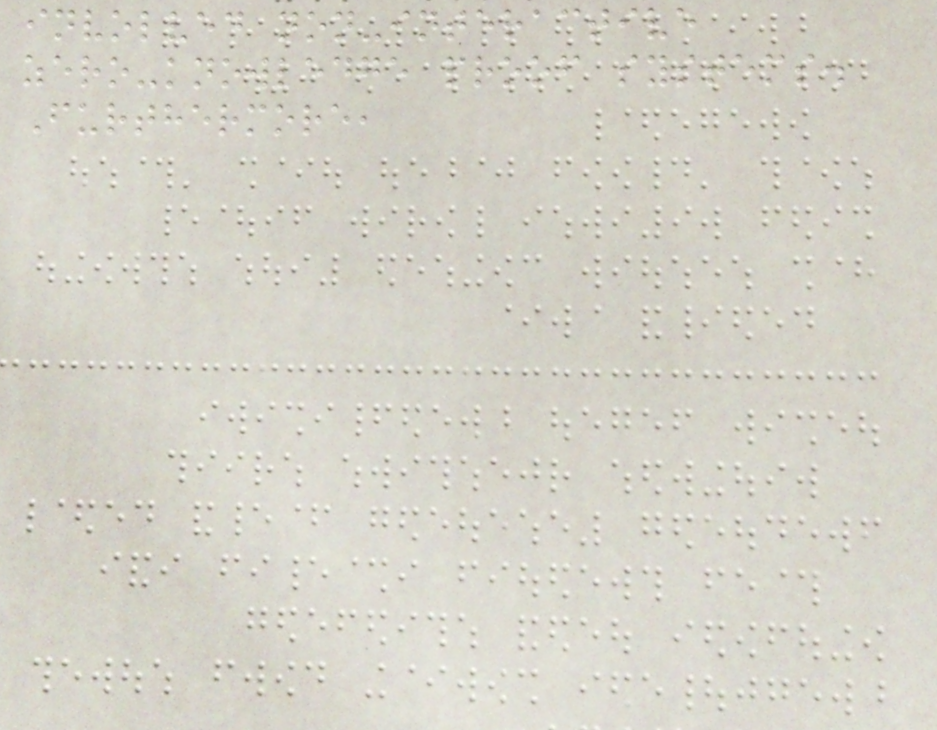involved non-interactive
zero-knowledge proof systems.
Furthermore,
